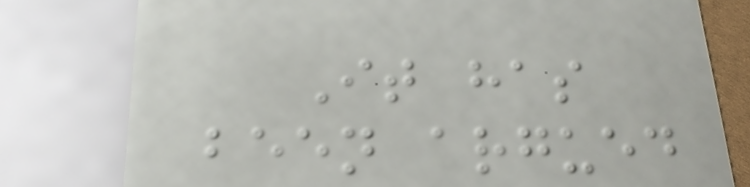It has
been argued
